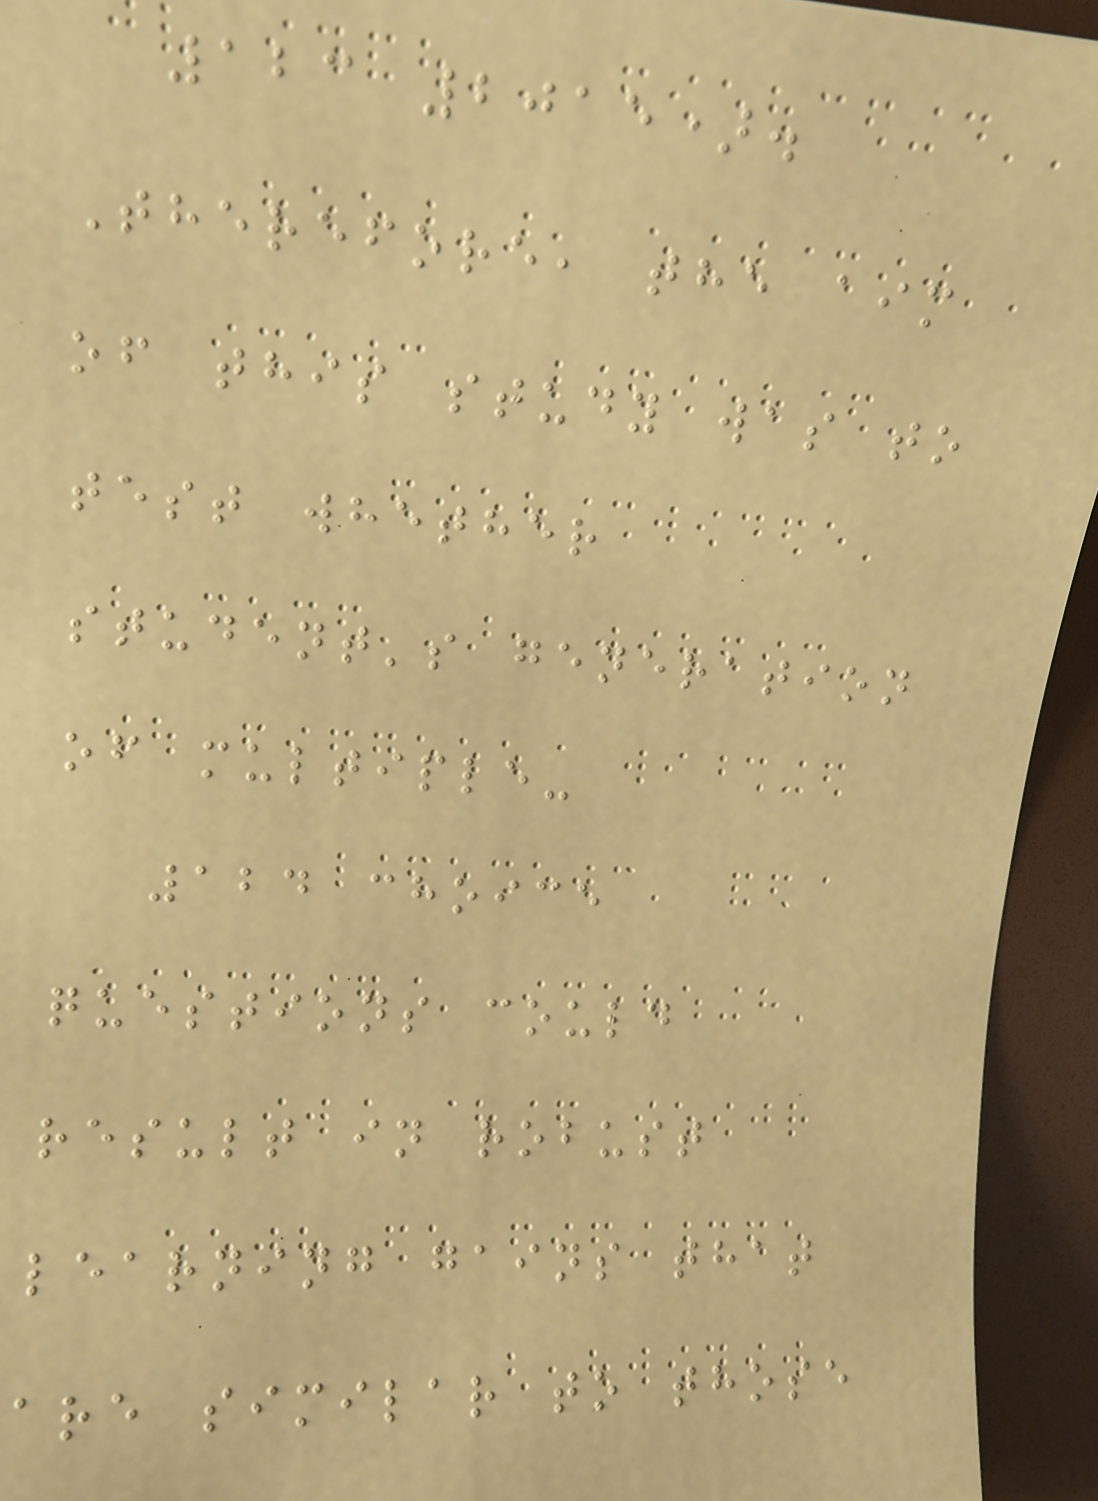123 2015).
Therefore, the aim
of this study was to
test whether
student's generation
of multiple-
124 choice
questions could
result in robust
learning gains that
are similar to those
